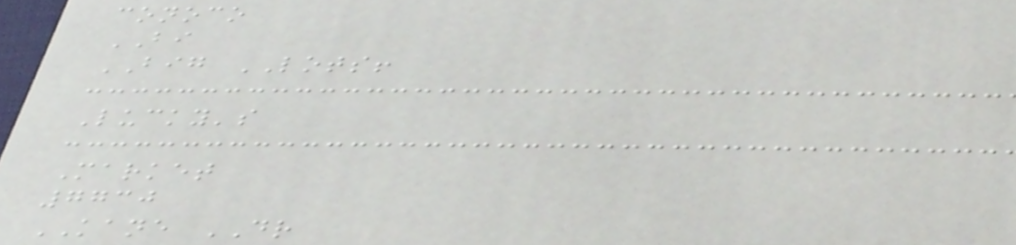conoco
BI
BIG LOTS!
Lucky's
Market
7730
KANE DR
